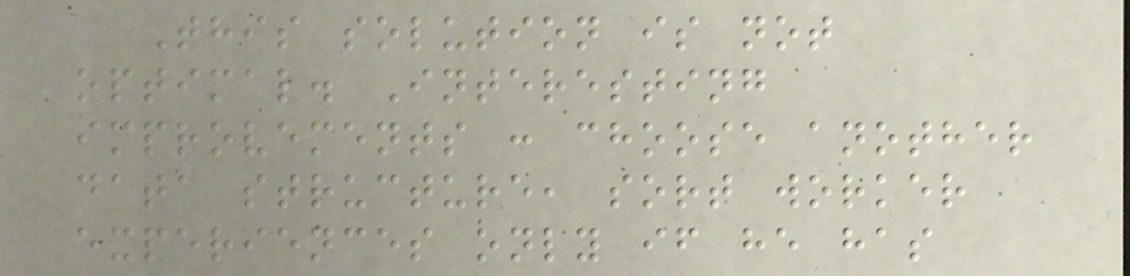This solution is not
optimal. Interesting
improvements : choose another
data structure, sort worker
experiences only if he has
